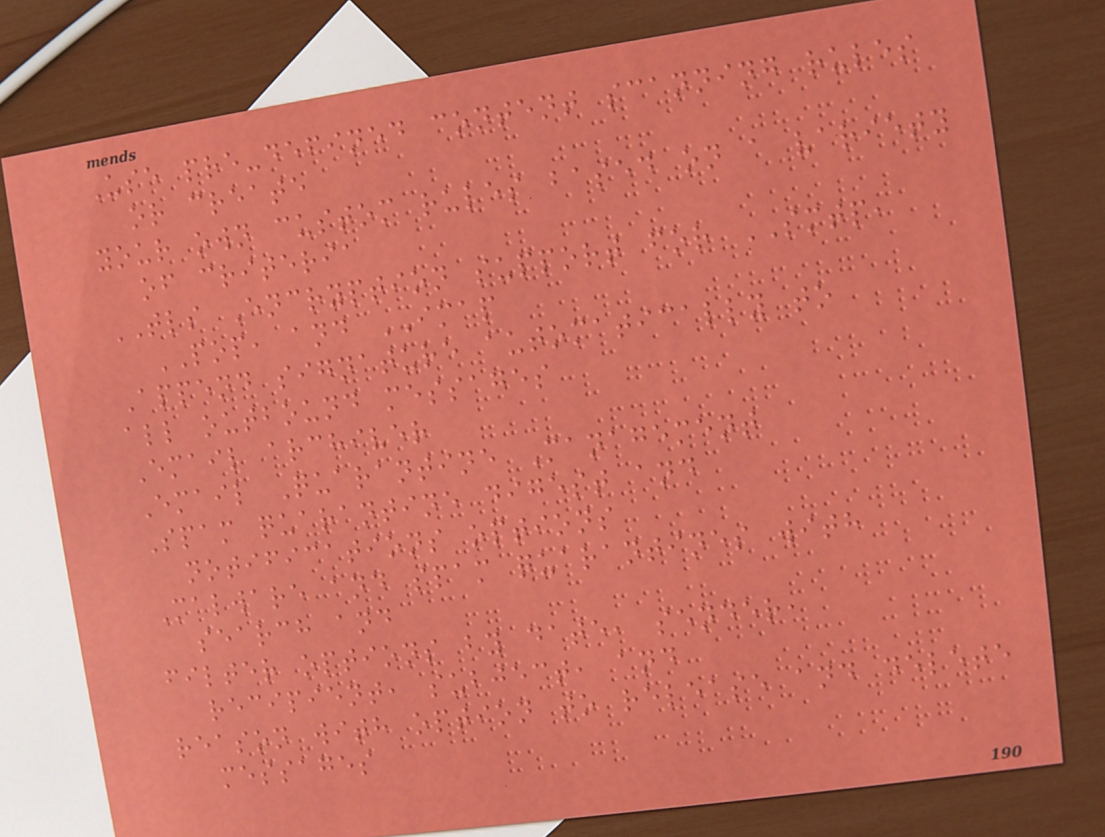Use pre-defined content scanning rules
or create
your own custom rules based on a variety
of criteria
TLS Encryption support for SMTP,
POP, and IMAP
Append signature automatically to
all outbound messages
Email archiver
Email Quarantine Management
Spam quarantine digest and
notifications options
Malware and spam quarantines with
search and
filter options by date, sender,
recipient, subject, and
reason with option to release and delete
messages
